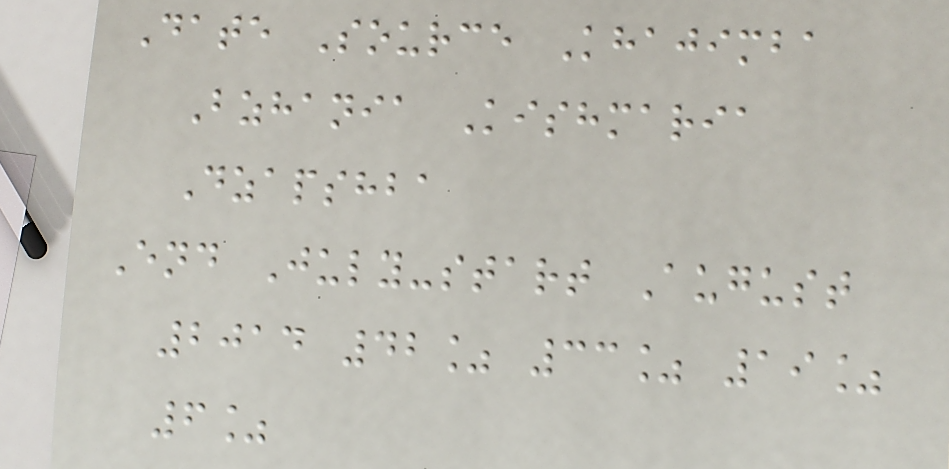Date Source Khajimba
Bzhania Kishmaria
Dzapshba
End July-start August
2014 42% 33% 19%
6%
